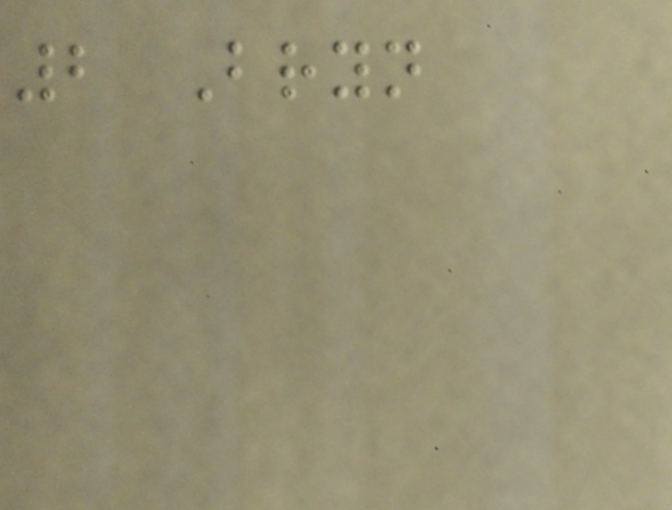2 Bryn
